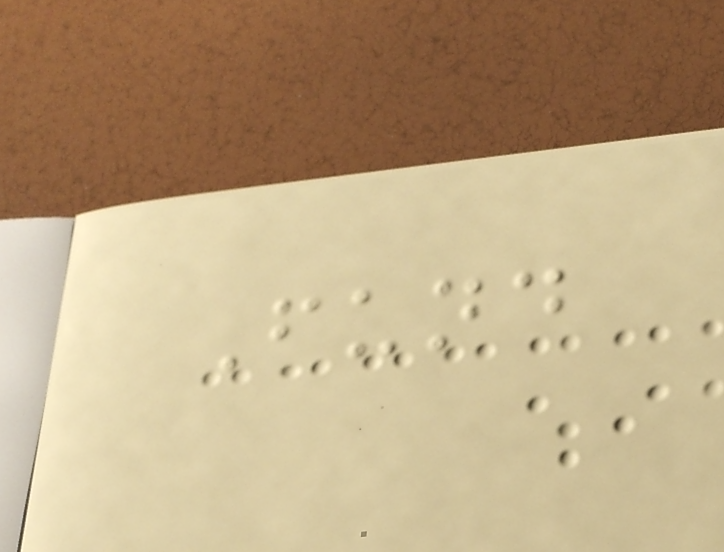Fund
